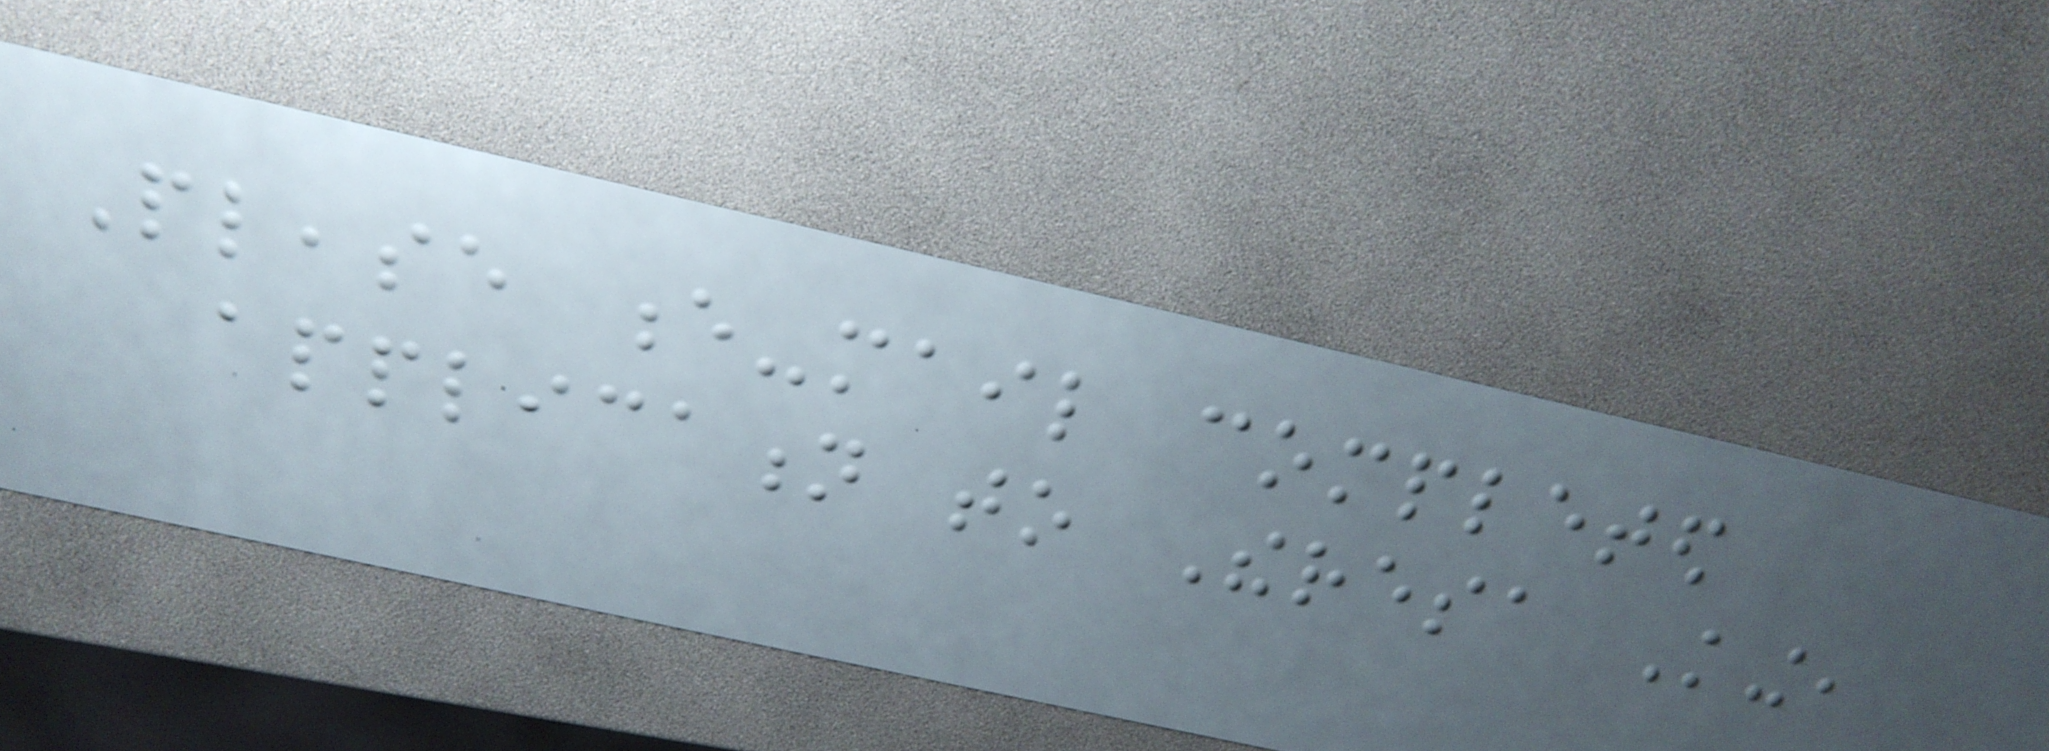Please e-mail completed
application to Theresa King,
